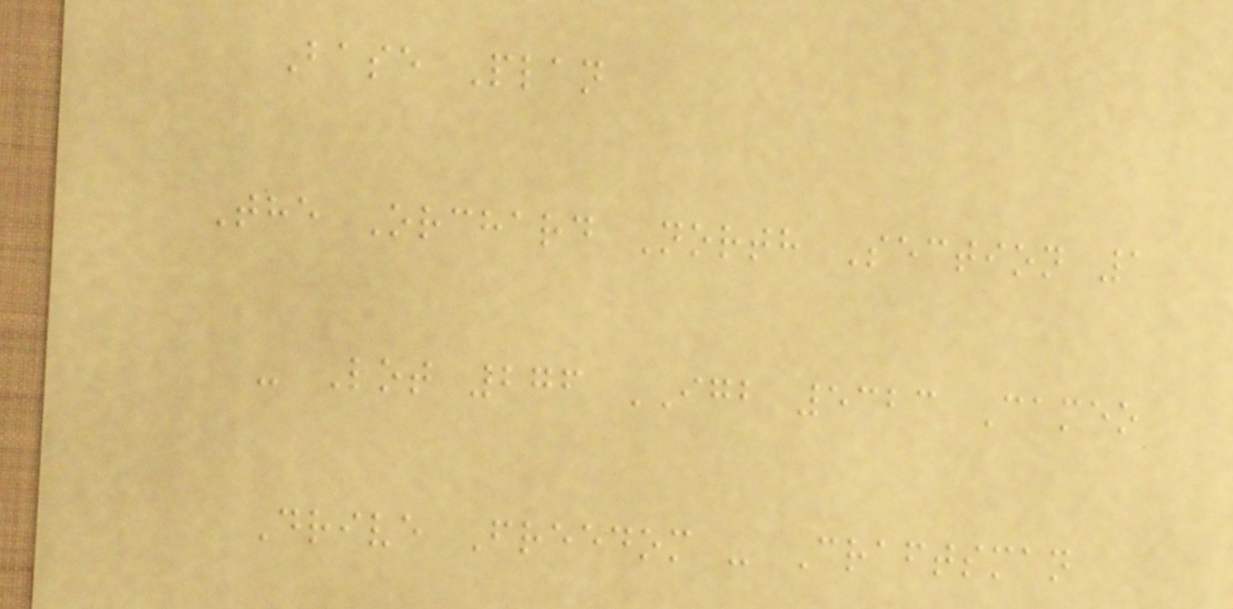Base Plan
The Orchard North Section 1
- Lot 276 IGB 5323 Cameo
Drive Freedom - Craftsman
